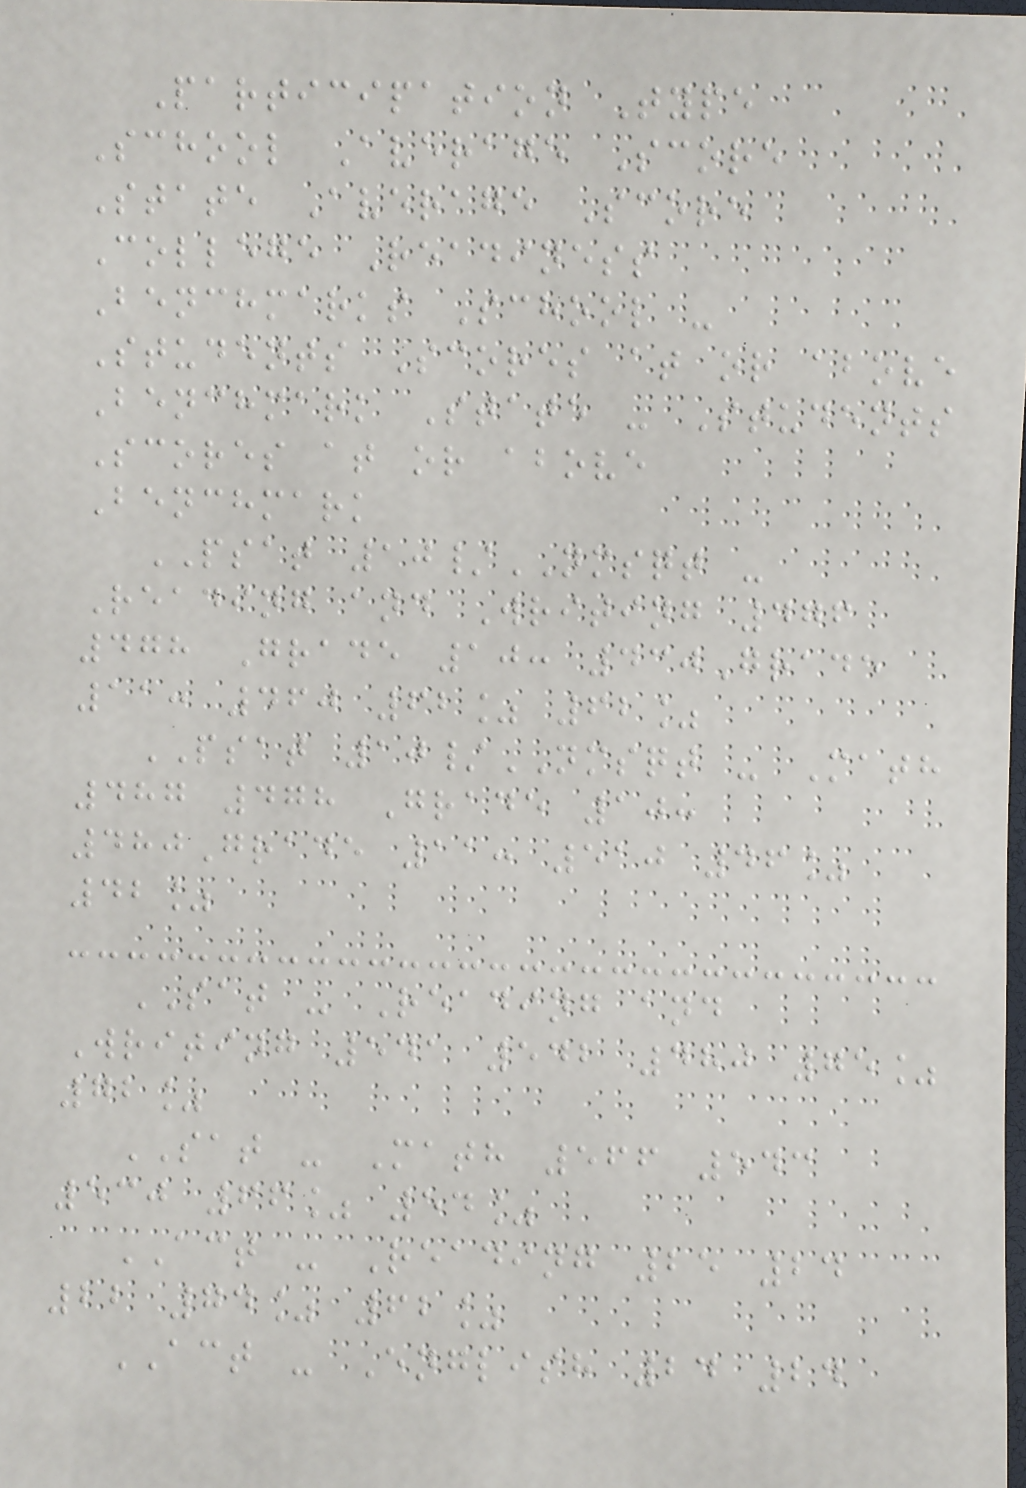Participation Type
School Average Score
State Average Score
College Readiness
Benchmarks School -
Students Scores at or above
Benchmark State - Students
Scores at or above
Benchmark
PSAT 10/NMSQT -
Reading and Writing 476
478 Grade 10: 430Grade
11: 460 62% 62%
PSAT 10/NMSQT - Math
487 478 Grade 10:
480Grade 11: 510 46%
42%
SAT - Reading and
Writing 541 542 480 75%
72%
SAT - Math 566 543
530 66% 54%
ACT - Reading 25 24
22 74% 62%
ACT - English 24 24
